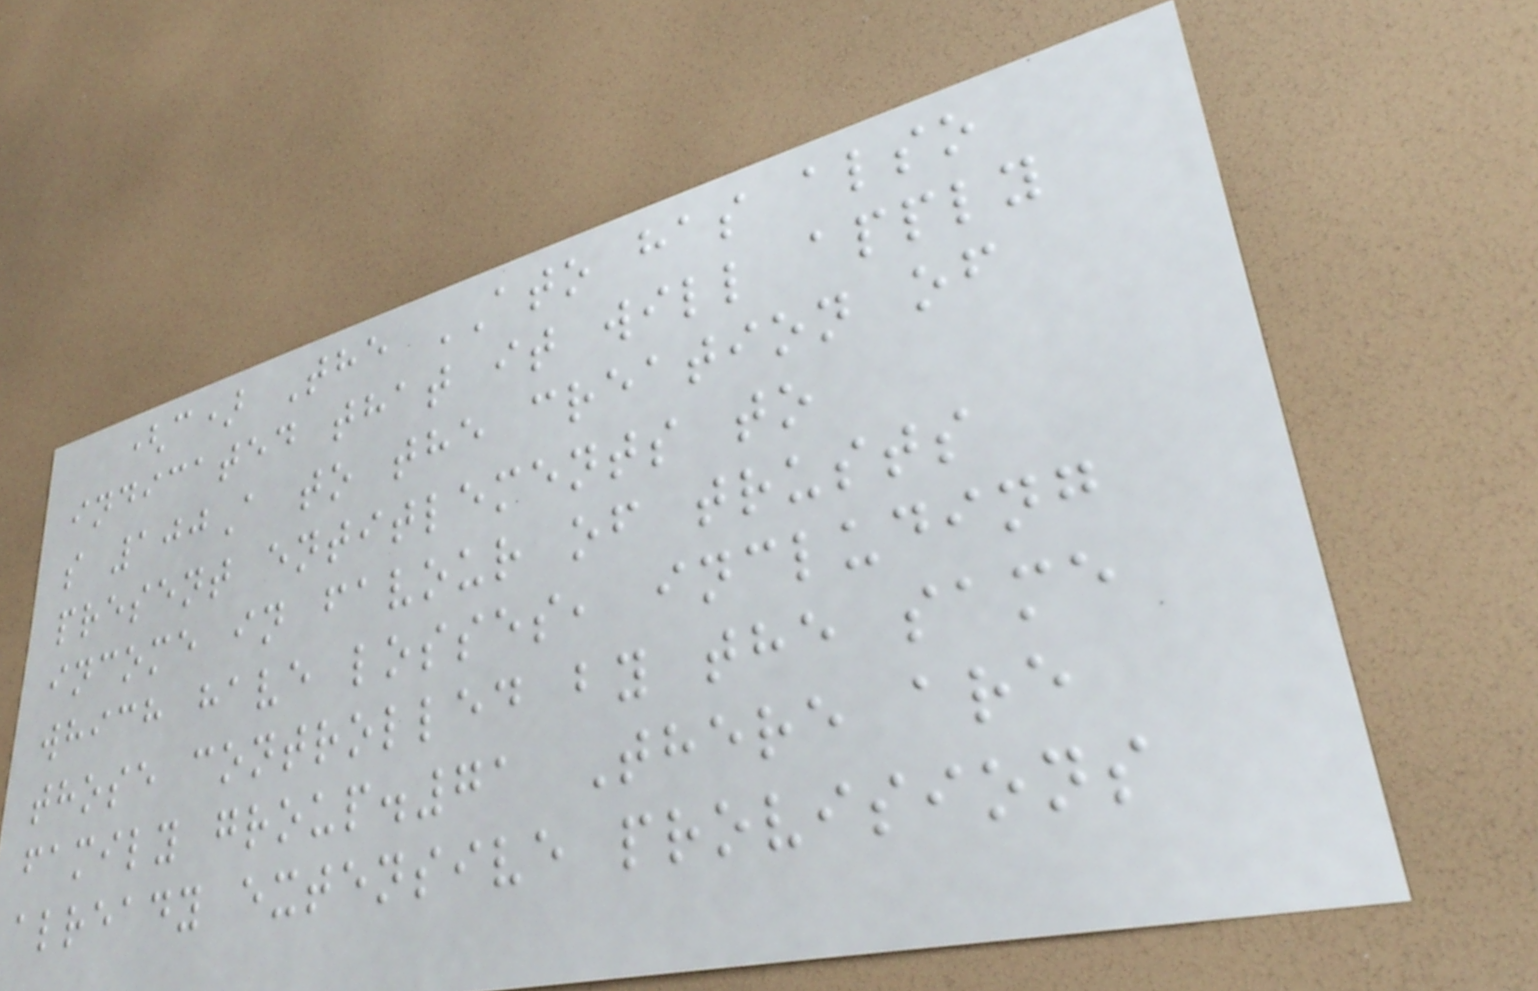(c) The ATO has also
indicated that it will apply
s 100A to the creation of
present entitlements to
income in favour of trusts
which have losses, including
those controlled by the same
family group.71 There are
already extensive provisions
